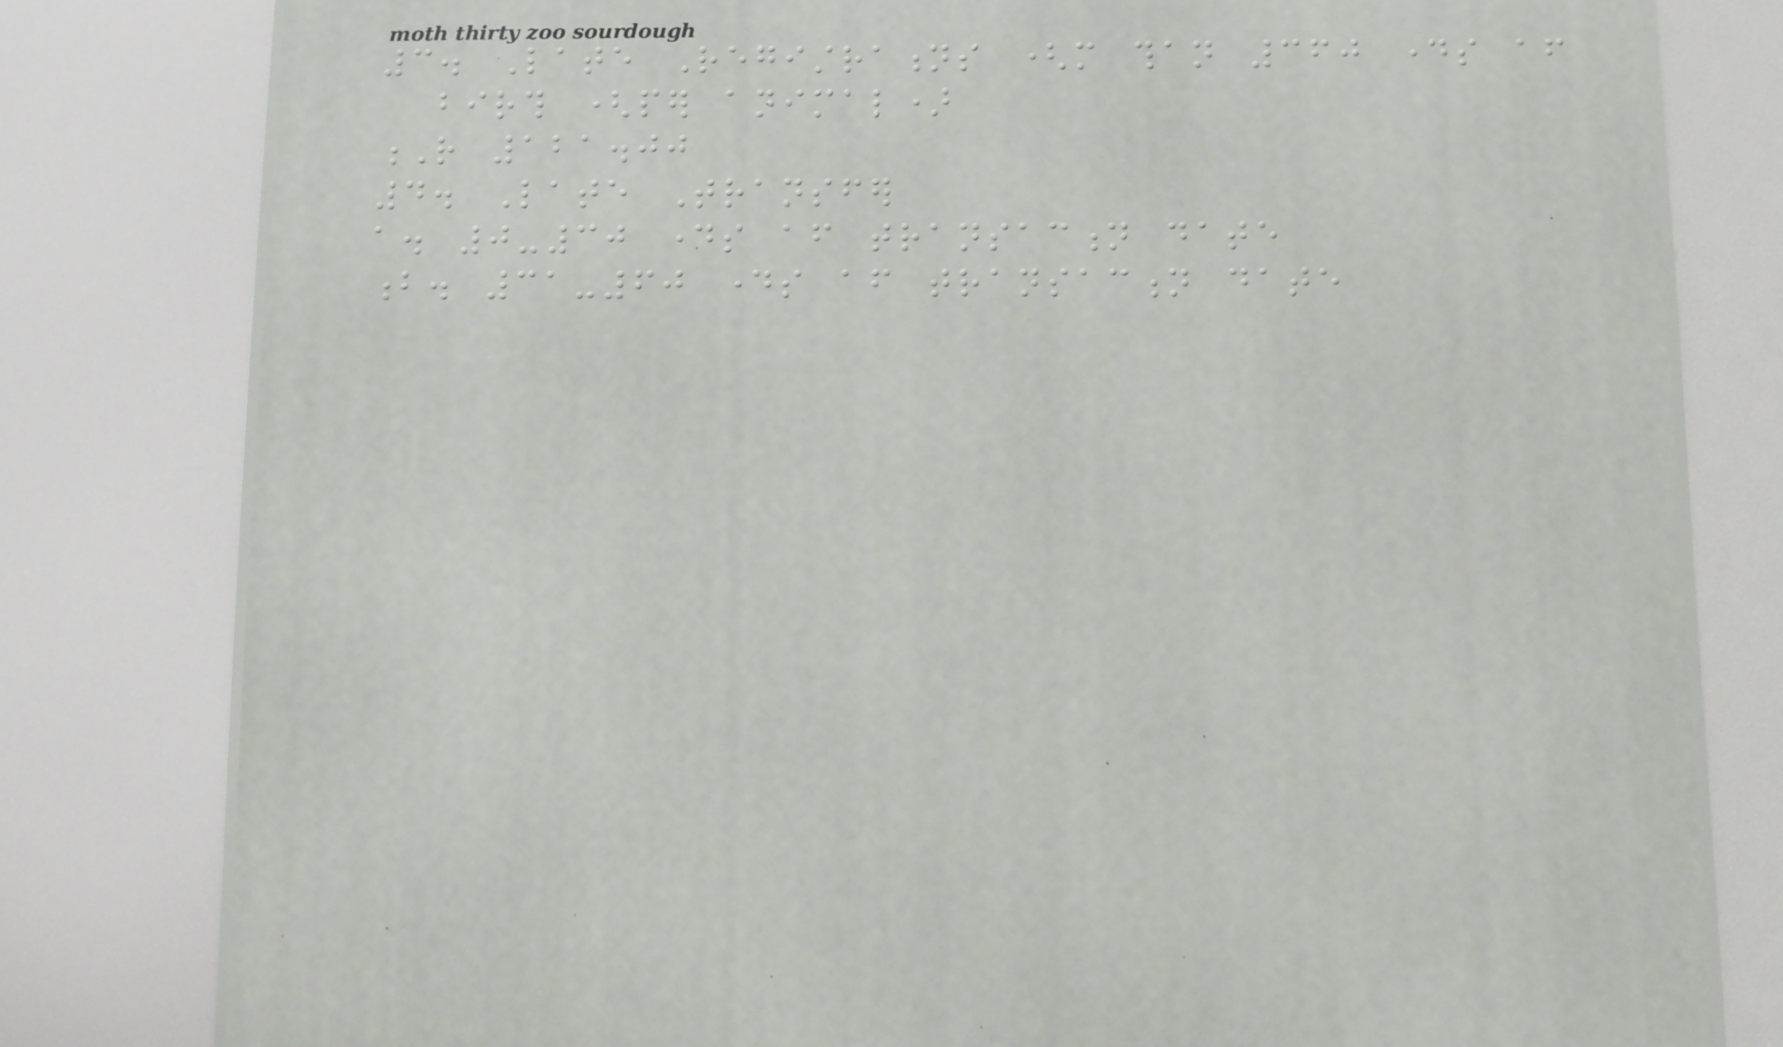3. Late Registrations (more than 360 days after
birth (per animal)
R 121.00
4. Late Transfer
a. 0-30 days after transaction date
b. 31-60 days after transaction date
